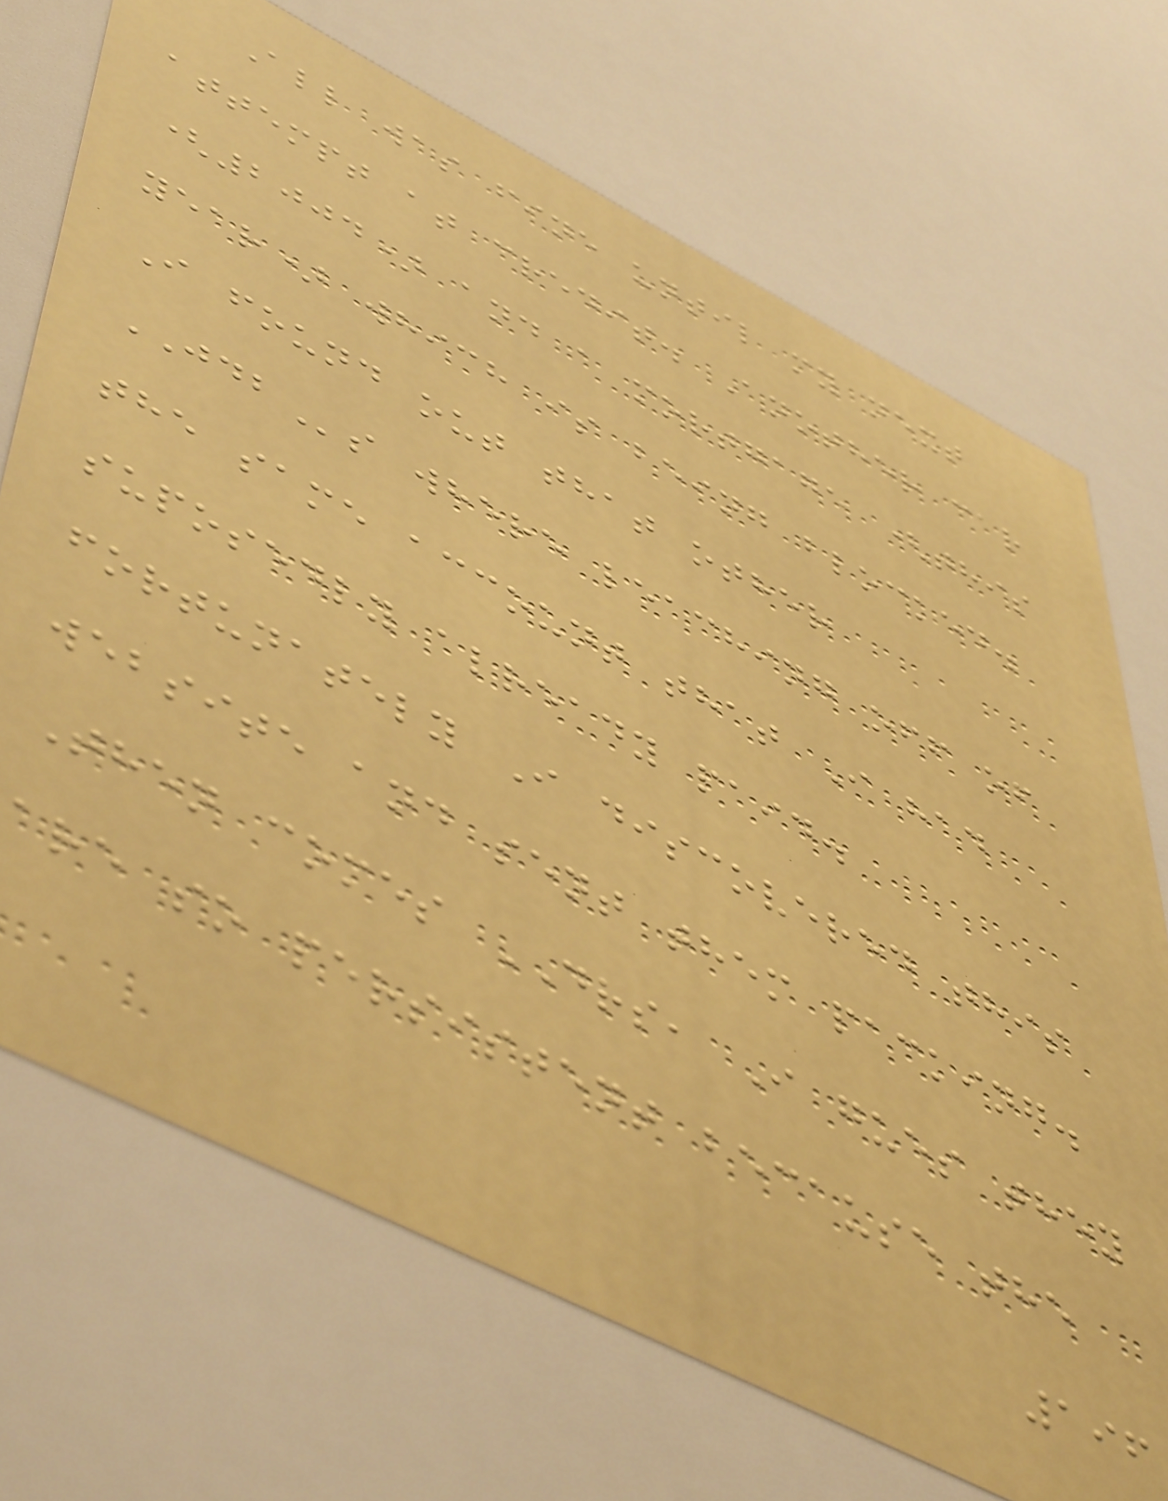All was fine until my next
attempt at credit. Another car
(2004) and a mortgage (this
year) which is being blocked.
I found out that other
JDBs where leaching off of
the same account that I had
suposedly already paid.
fortunately I discovered this
website and sent them packing.
Then comes DRS, I gues they
are so persistent because the
196
